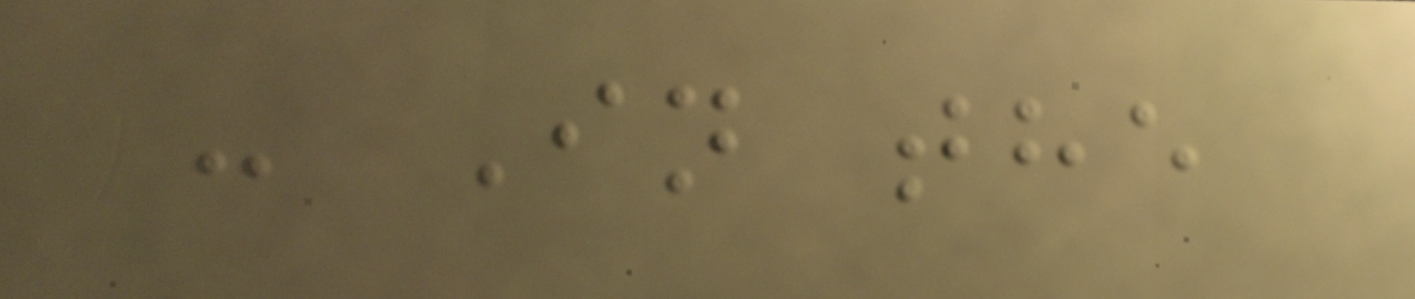- In the
